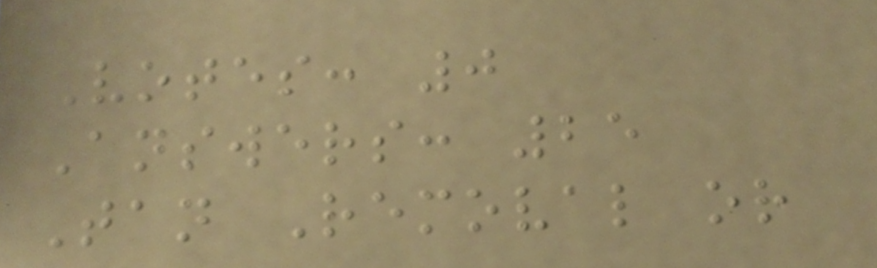Votes: 0
Answers: 25
Tan Removal or
